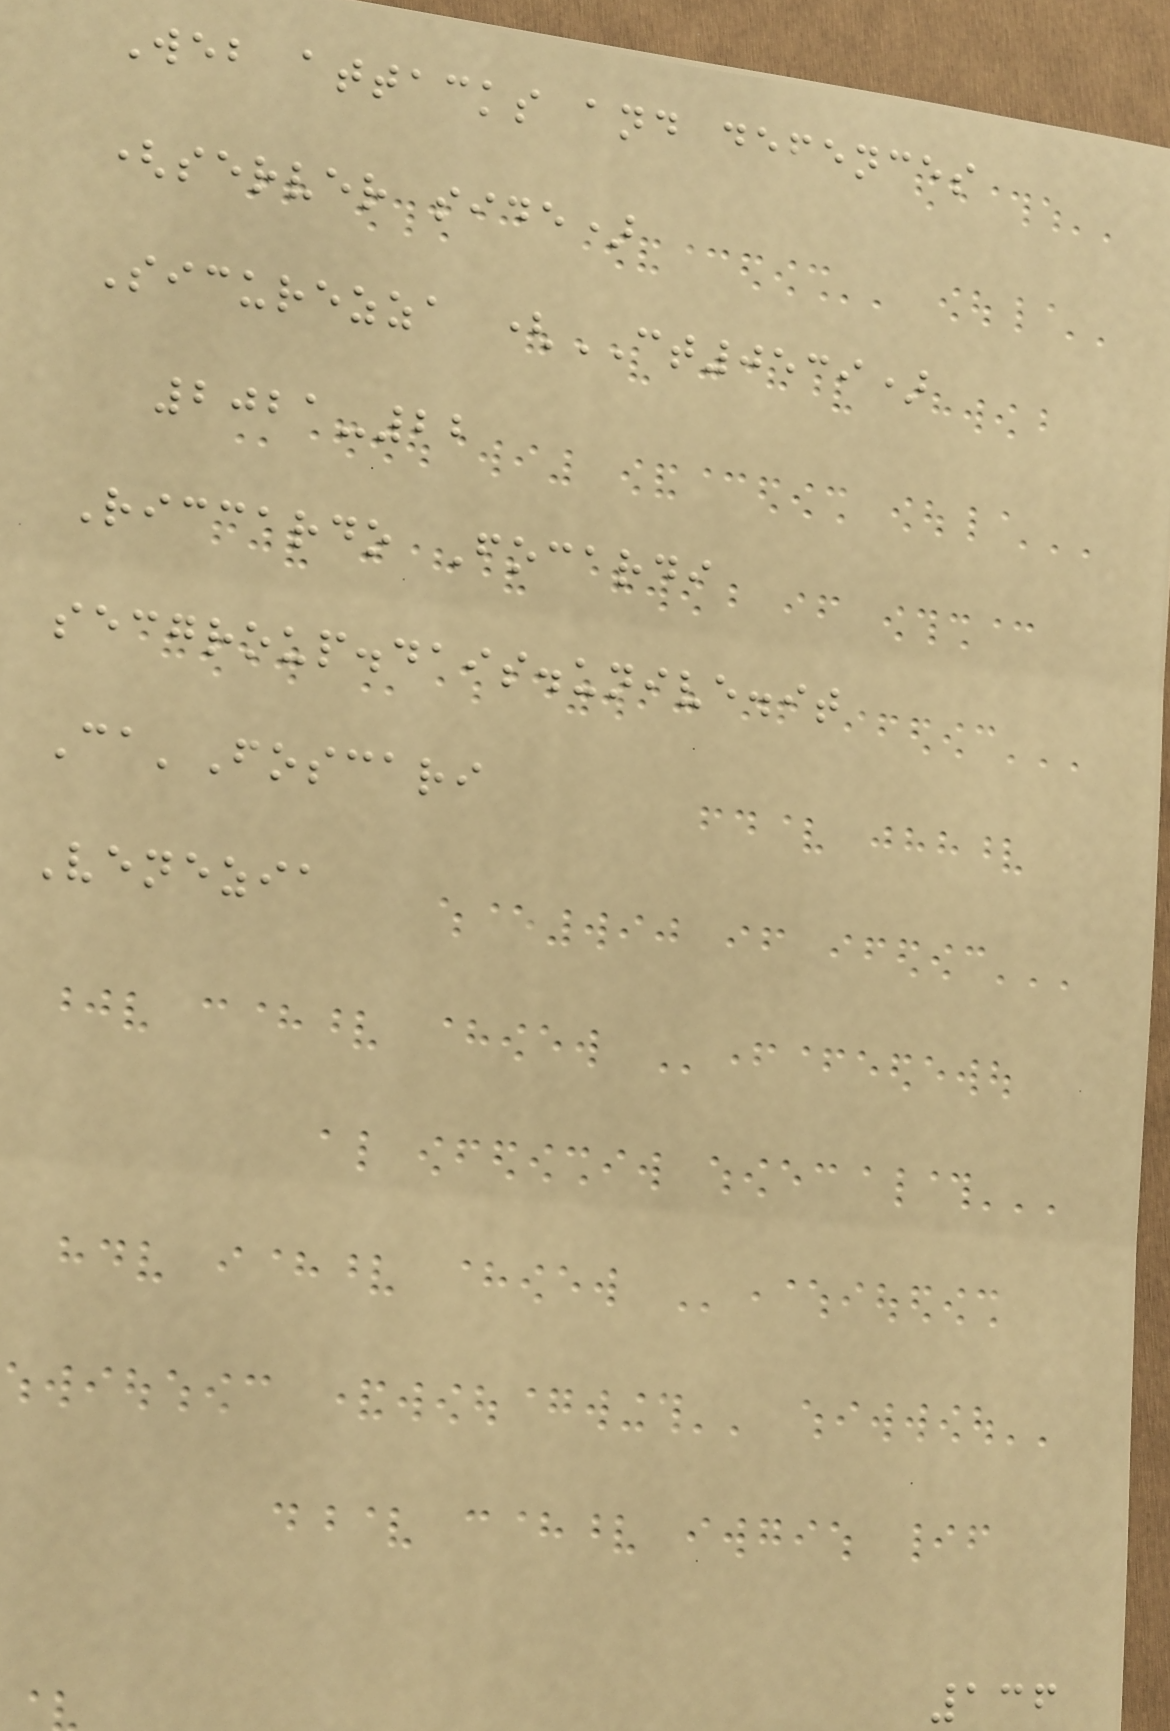Web attacks and defences
(server side)
Sicurezza (CT0539)
2021-22
Riccardo Focardi
secgroup.dais.unive.it
Ca'Foscari
Venezia
136
